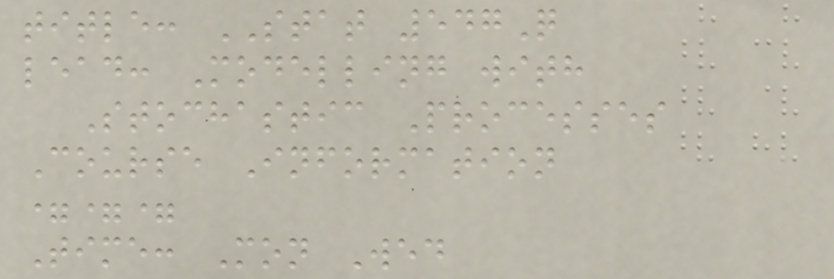title: STAT 547Q
lead: Modelling with
Stochastic Processes
Course Information
===
Time: Mon Wed
